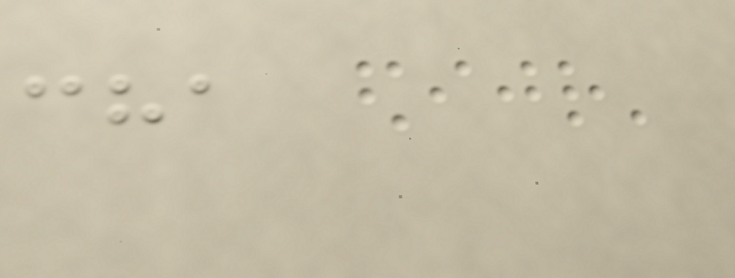cha
